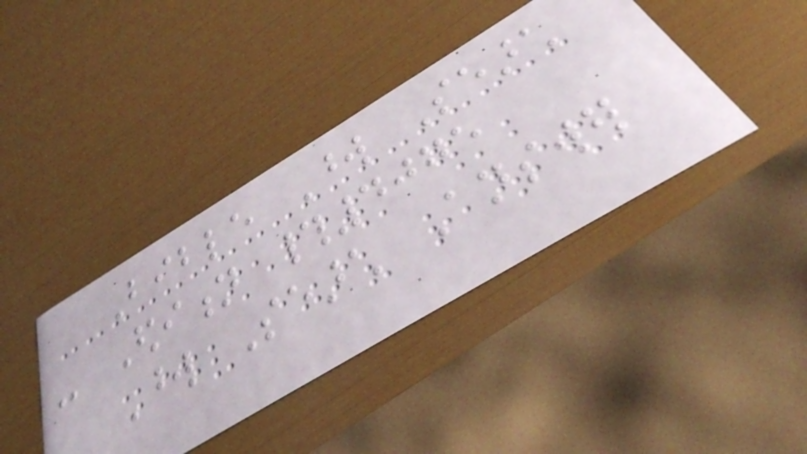Bible Word Search
- Edition #4075
Word Search Answer
